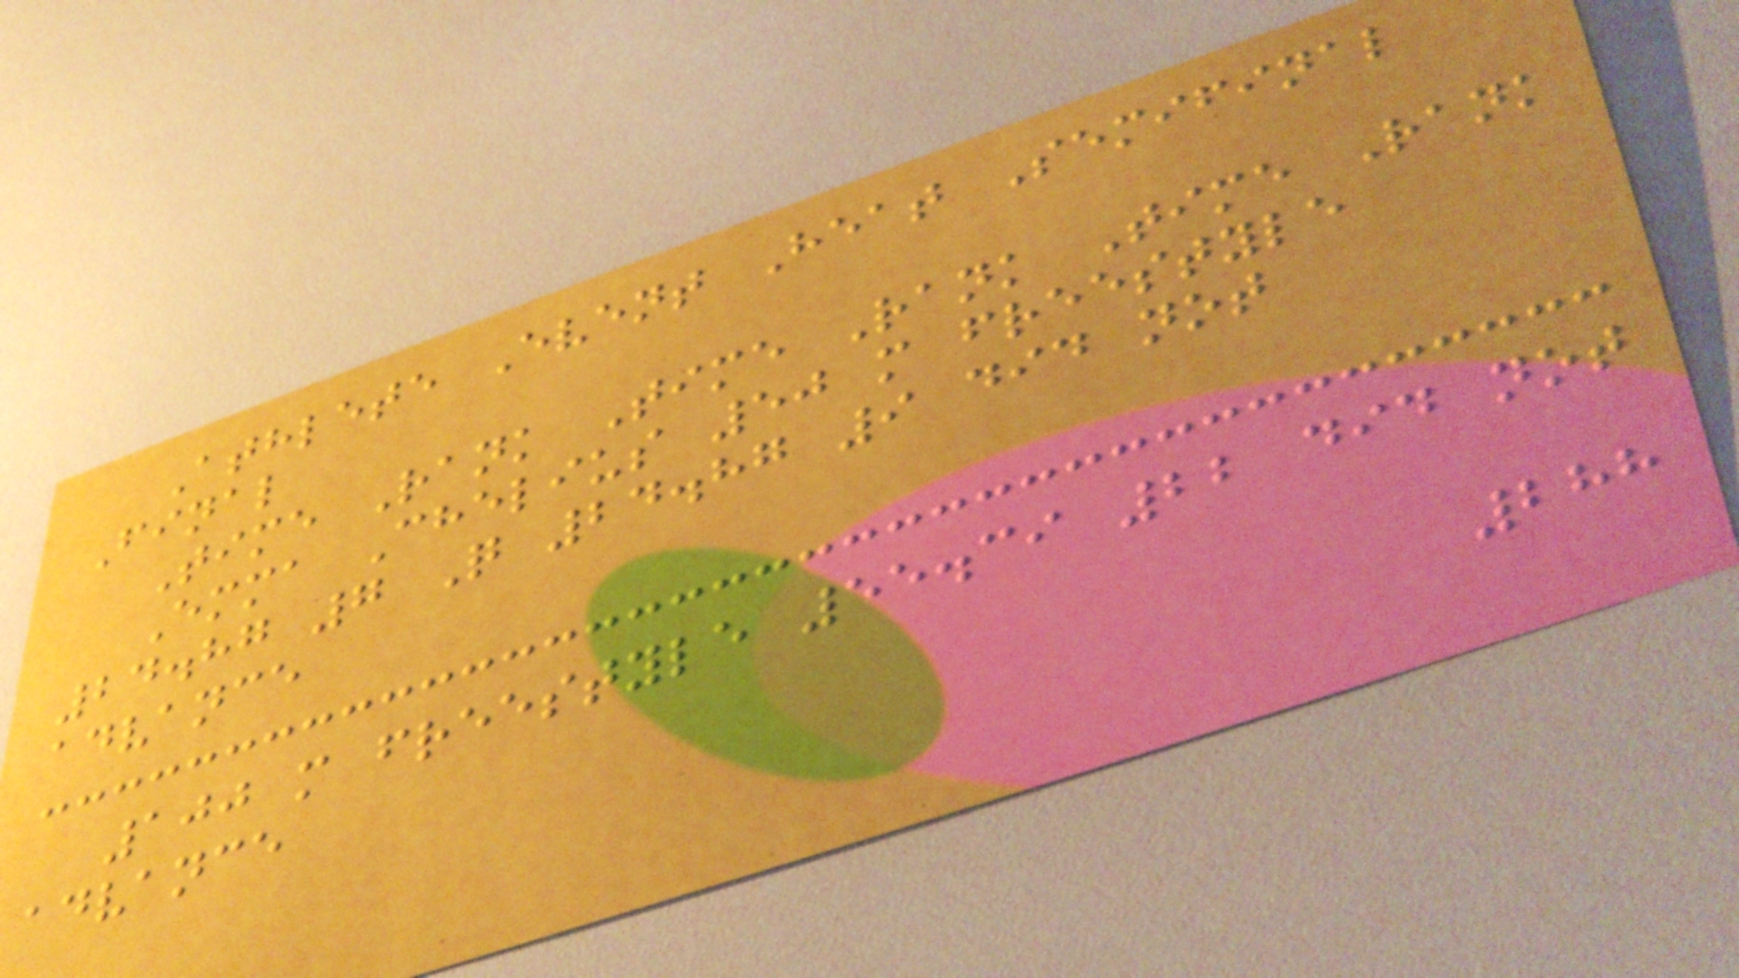Athlete Event Heat Semifinal
Final
Time Rank Time Rank Time Rank
Emma Chelius 50 m freestyle
24.87 7 Q 24.87 9 did not
advance
100 m freestyle 55.39 22 did not
advance
288
